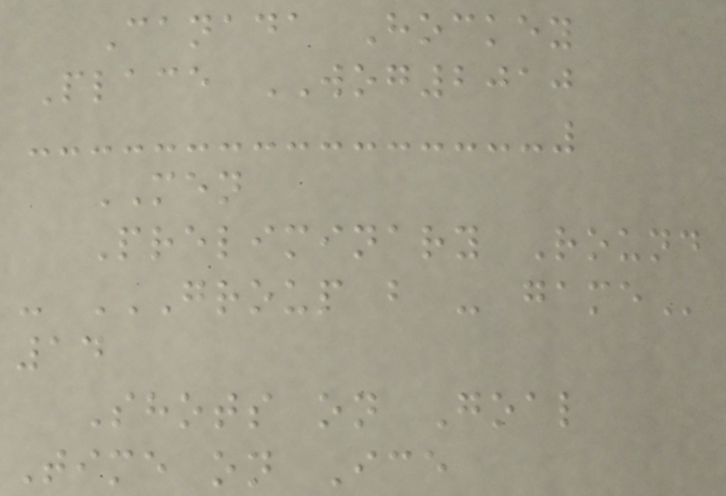Canada Hockey
Place WOG2010
MEN
Preliminary Round
- GROUP B - GAME
14
Shots on Goal
Time on Ice
